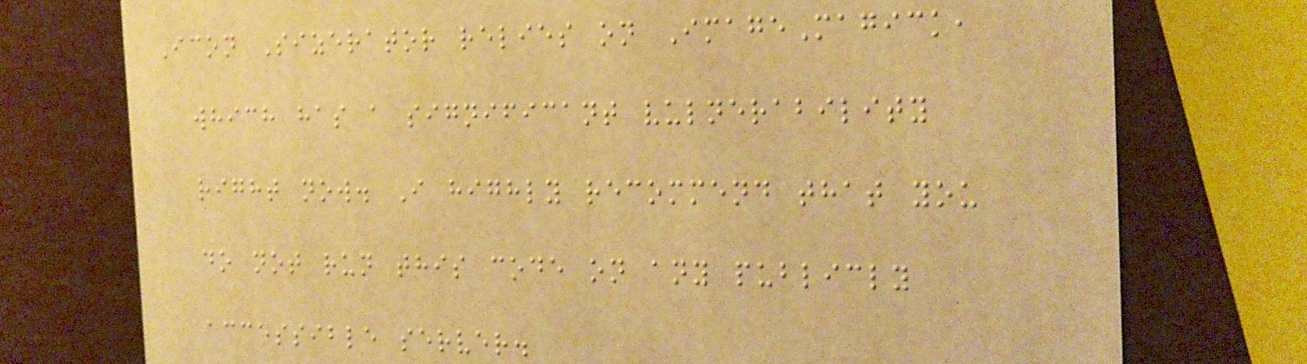Icon Sizerator relies on ImageMagick,
which has a significant vulnerability
right now. I highly recommend that you
do not run this code on any publicly
accessible server.
